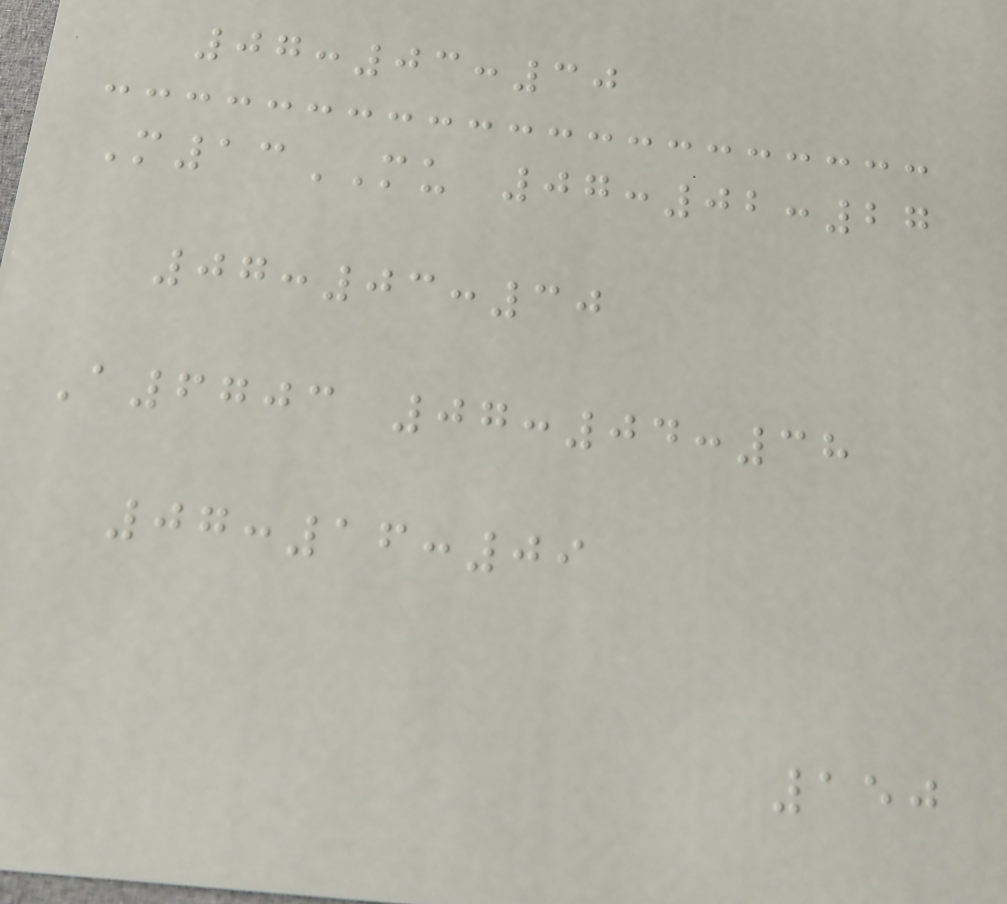07:03:30
M13MU 07:02:27
07:03:30
A6703 07:04:38
07:16:09
150
